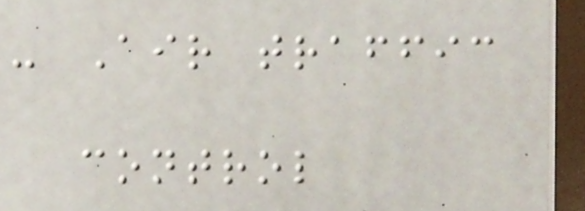- Air traffic
control
